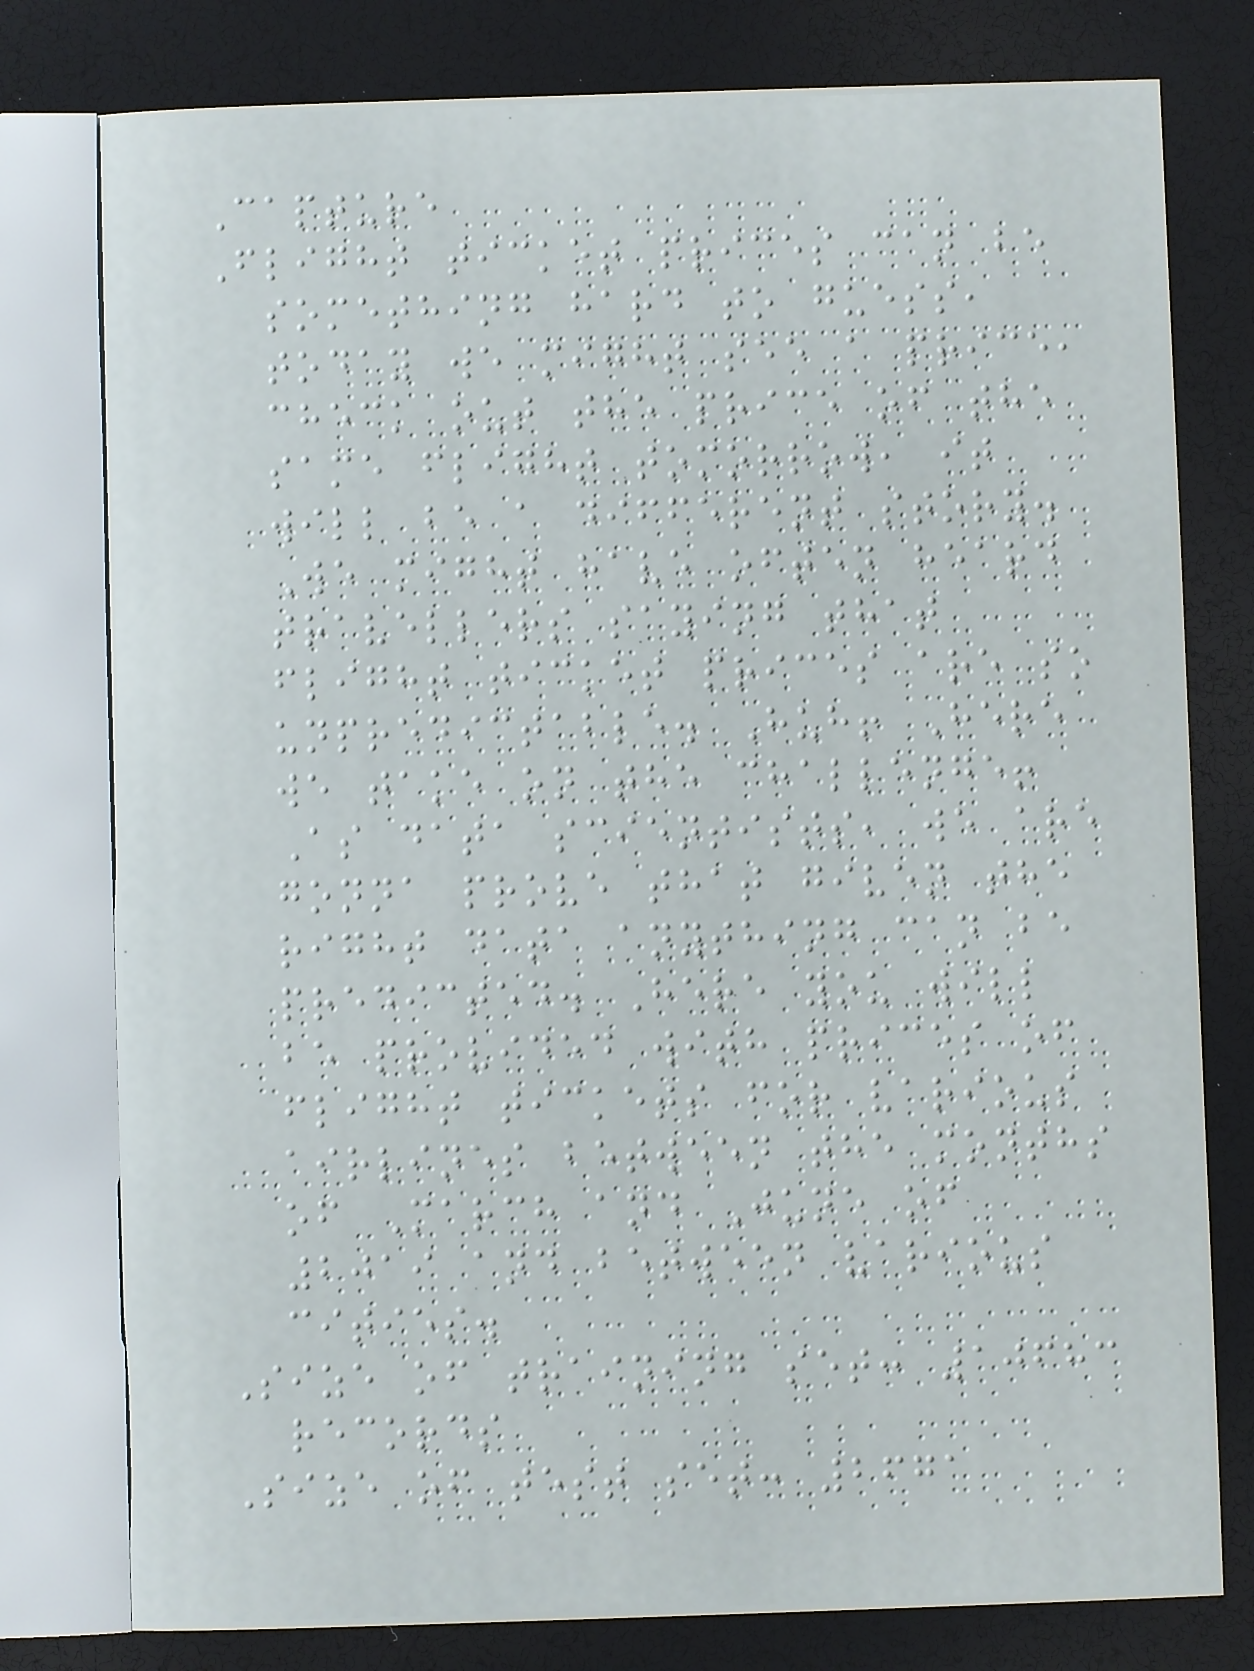Capture
Flight ticket prices can be
something hard to guess,
today we might see a price,
check out the price of the
same flight tomorrow, it
will be a different story.
We might have often heard
travellers saying that
flight ticket prices are so
unpredictable. Huh! Here
we take on the challenge!
As data scientists, we are
gonna prove that given the
right data anything can be
predicted. Here you will
be provided with prices of
flight tickets for various
airlines between the months
of March and June of
2019 and between various
cities.
Size of training set: 10683
records
Size of test set: 2671
